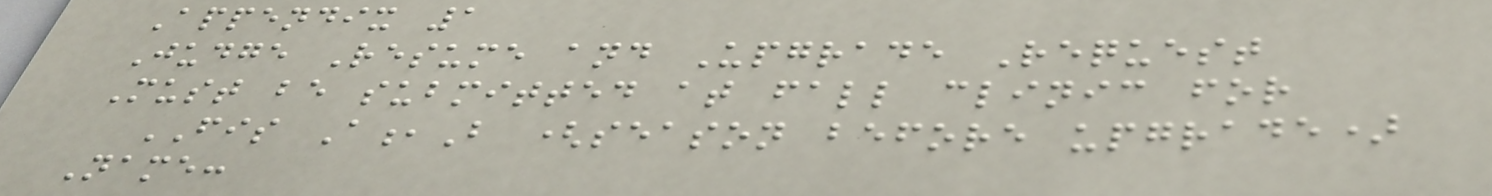Appendix 1
Judge Resume and Upgrade Request
Must be submitted at fall clinic for
FIS A,B (season before upgrade)
Name:
